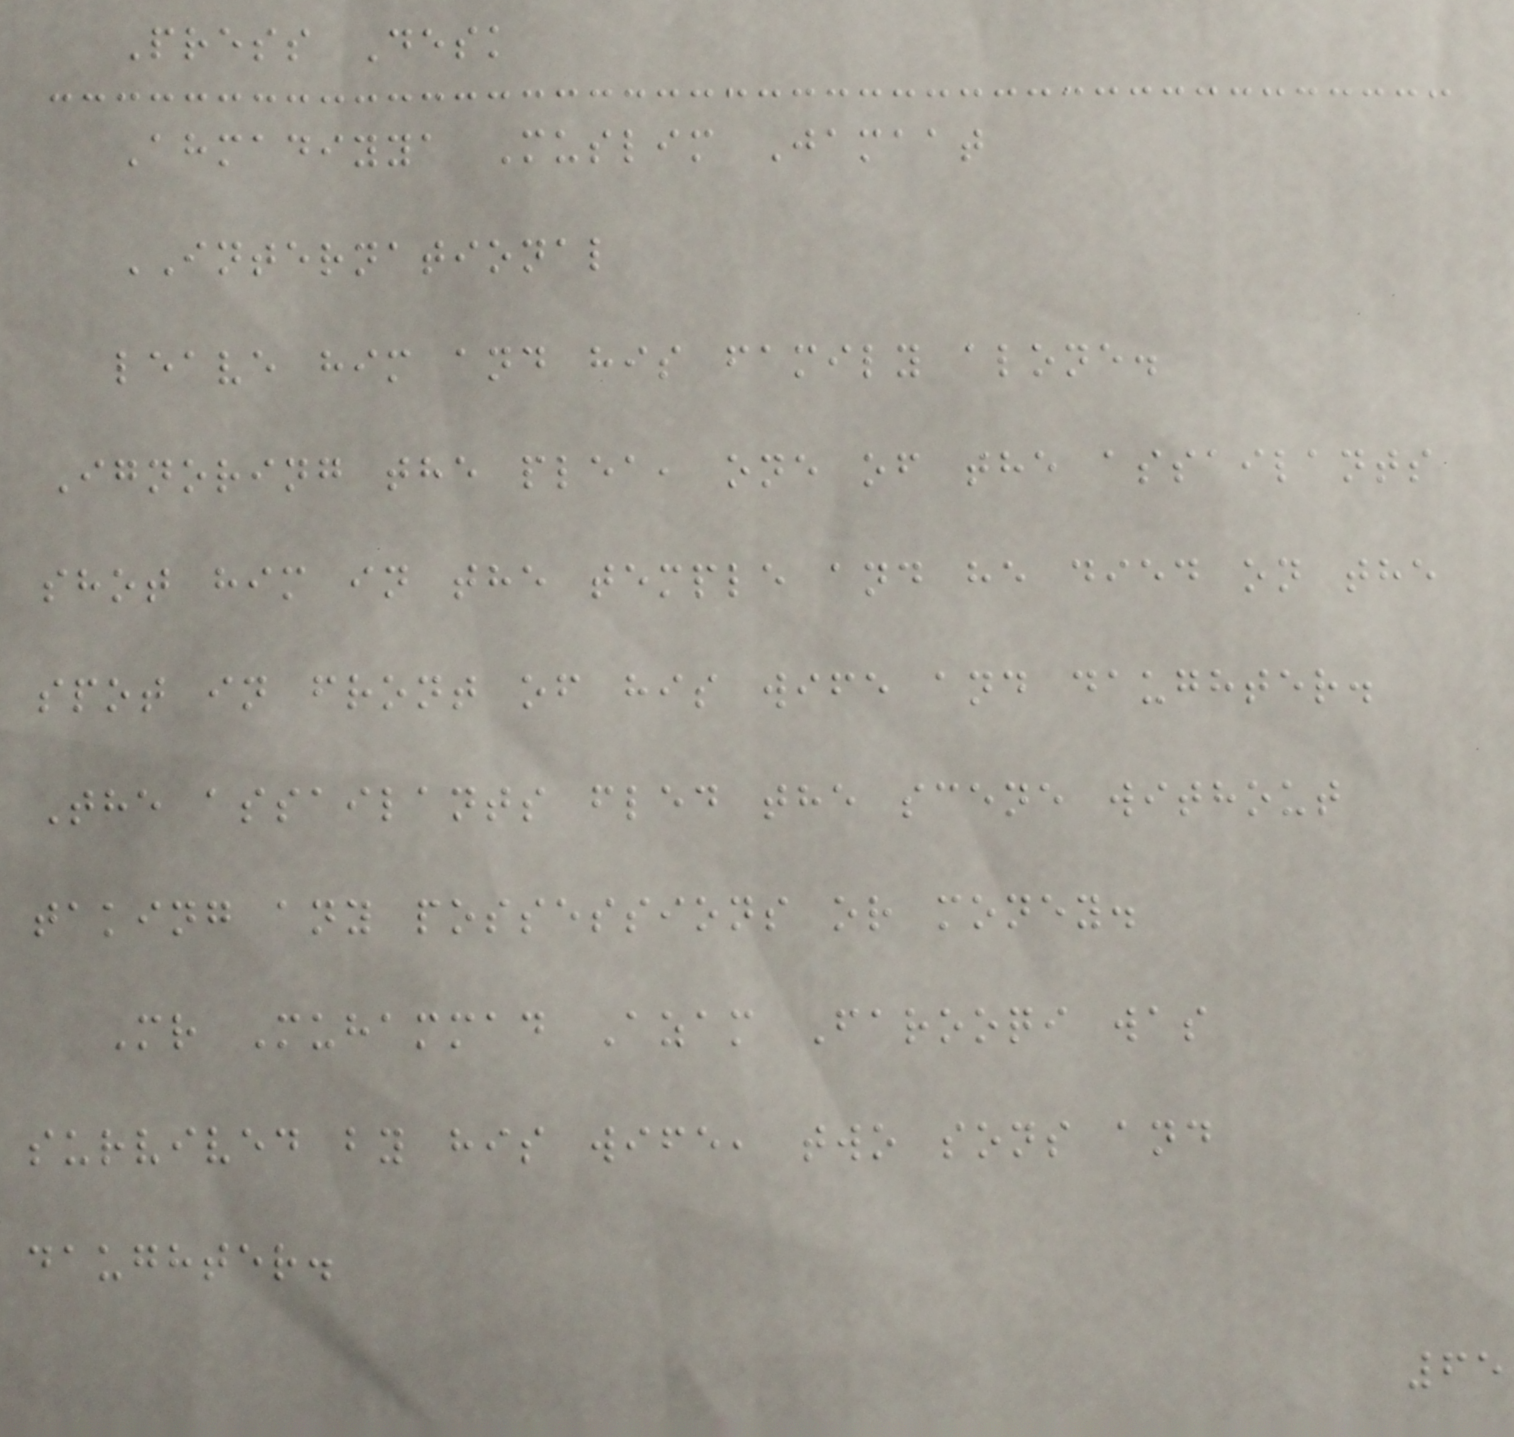Press Desk
Ahmadiyya Muslim Jamaat
INTERNATIONAL
leave him and his family alone.
Ignoring the plea, one of the assailants
shot him in the temple and he died on the
spot in front of his wife and daughter.
The assailants fled the scene without
taking any possessions or money.
Mr Muhammad Azam Farooqi was
survived by his wife, two sons and
daughter.
65
